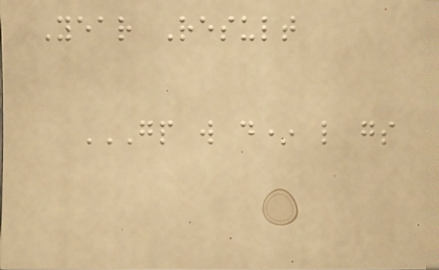Year Result
GP W D* L GS
